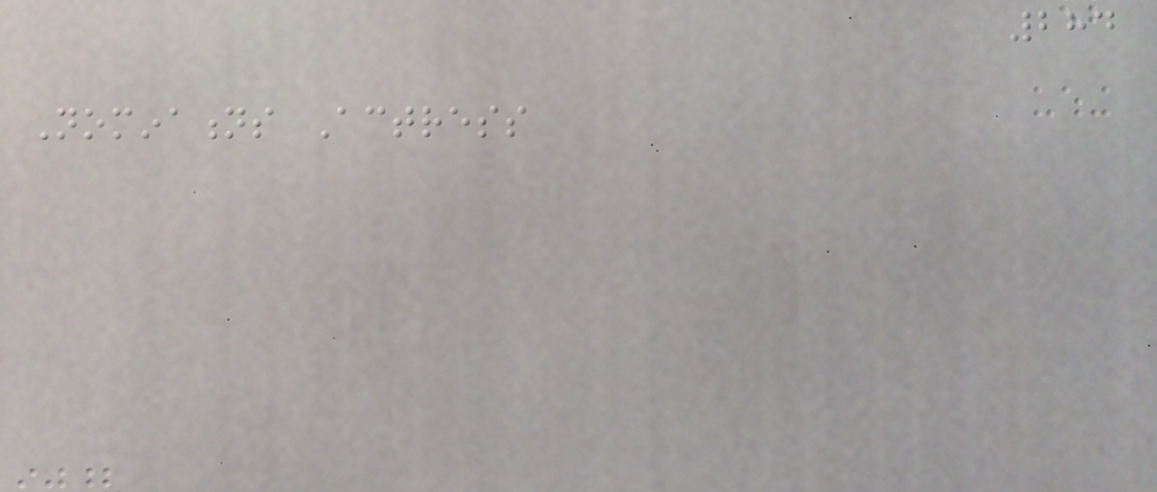284
Nominations Actress
